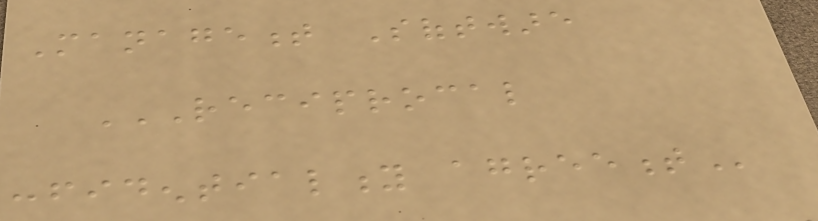Management Software
RECIPROCAL
CONFIDENTIALITY AGREEMENT
